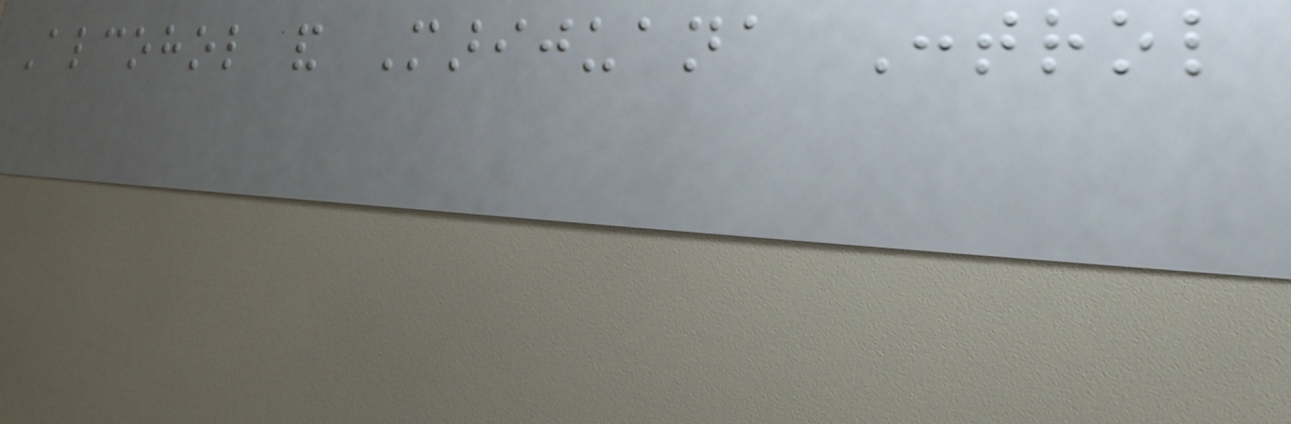Alcohol and Marijuana Control
